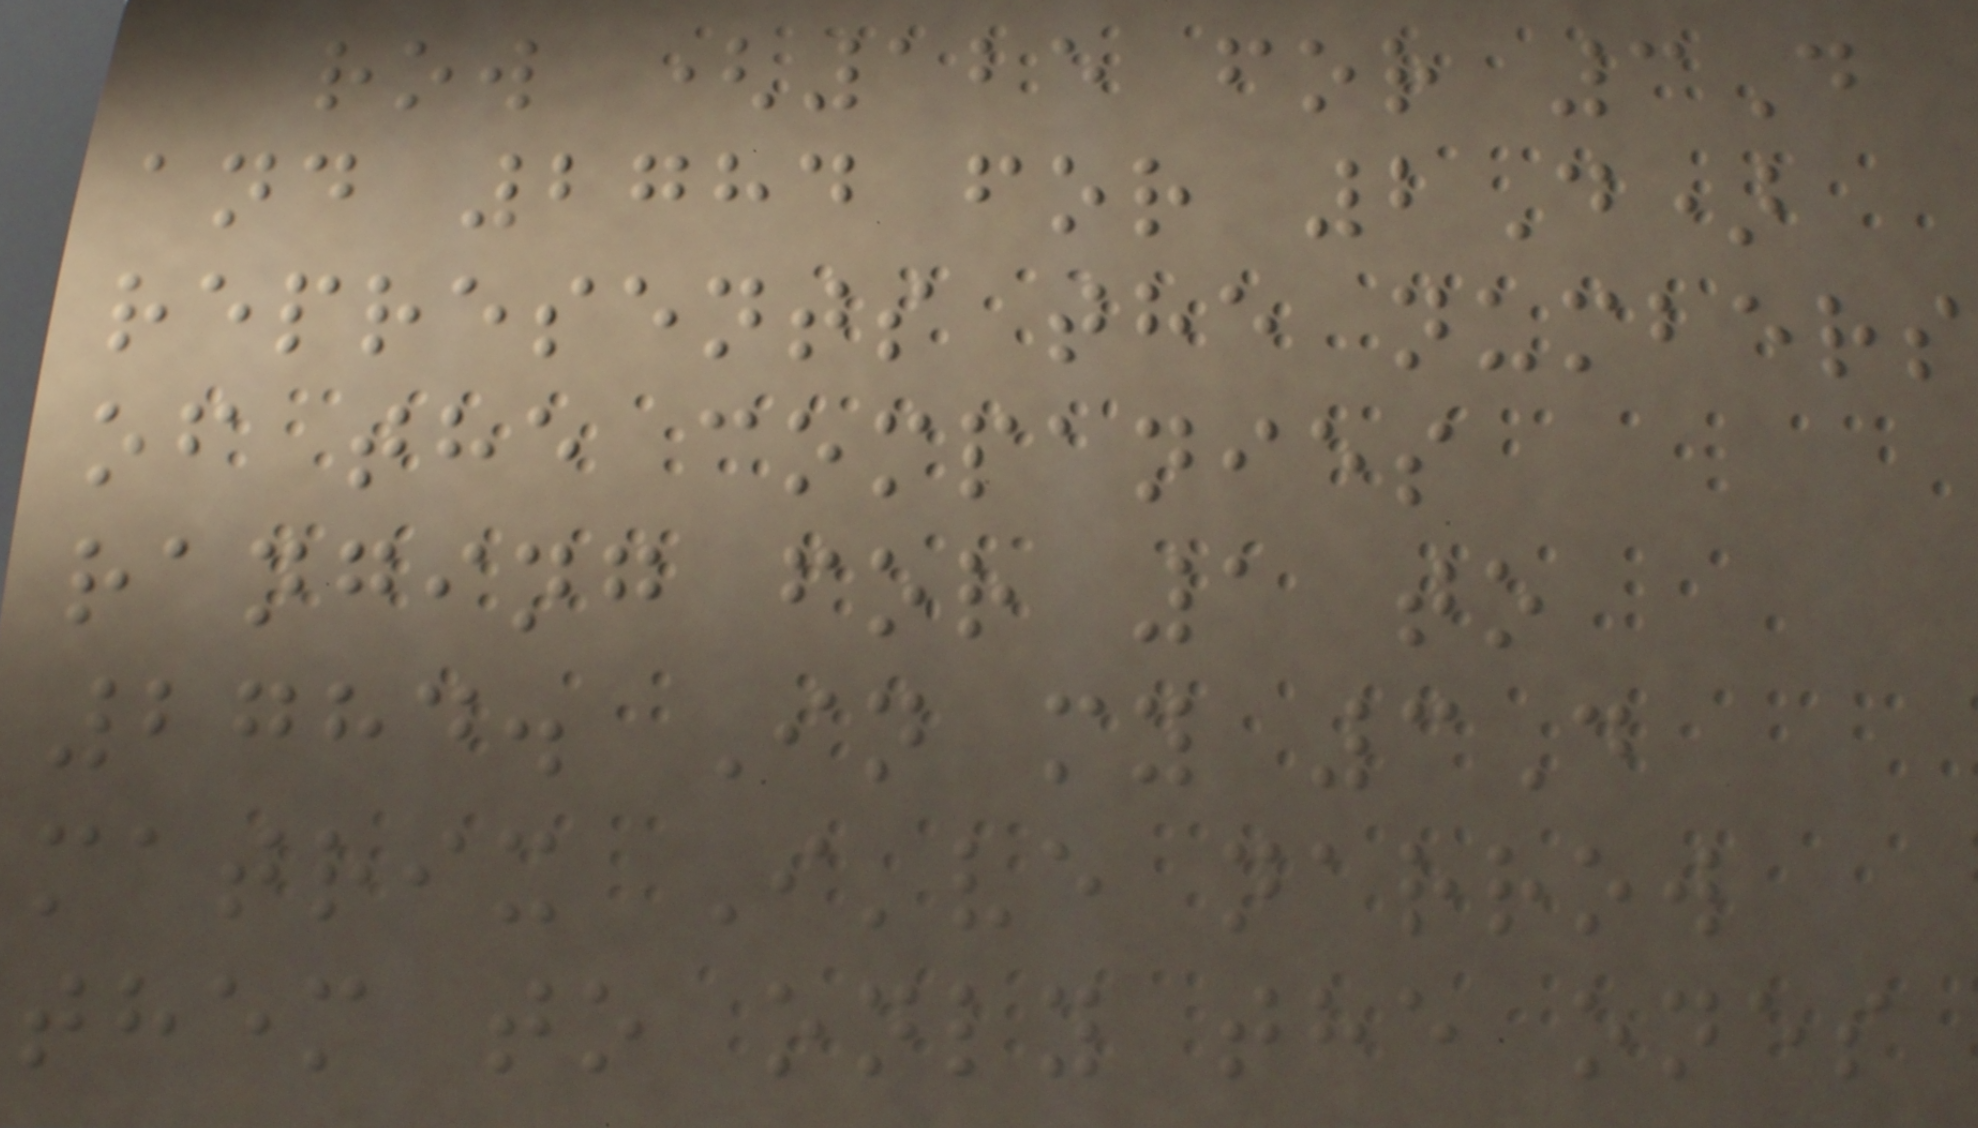row (125 for 3D
and 2784 for 2D)
represents the numbers
of the companies
ranging for 1 to
2784. In my 3D
matrix I've narrow
them to only the ones
